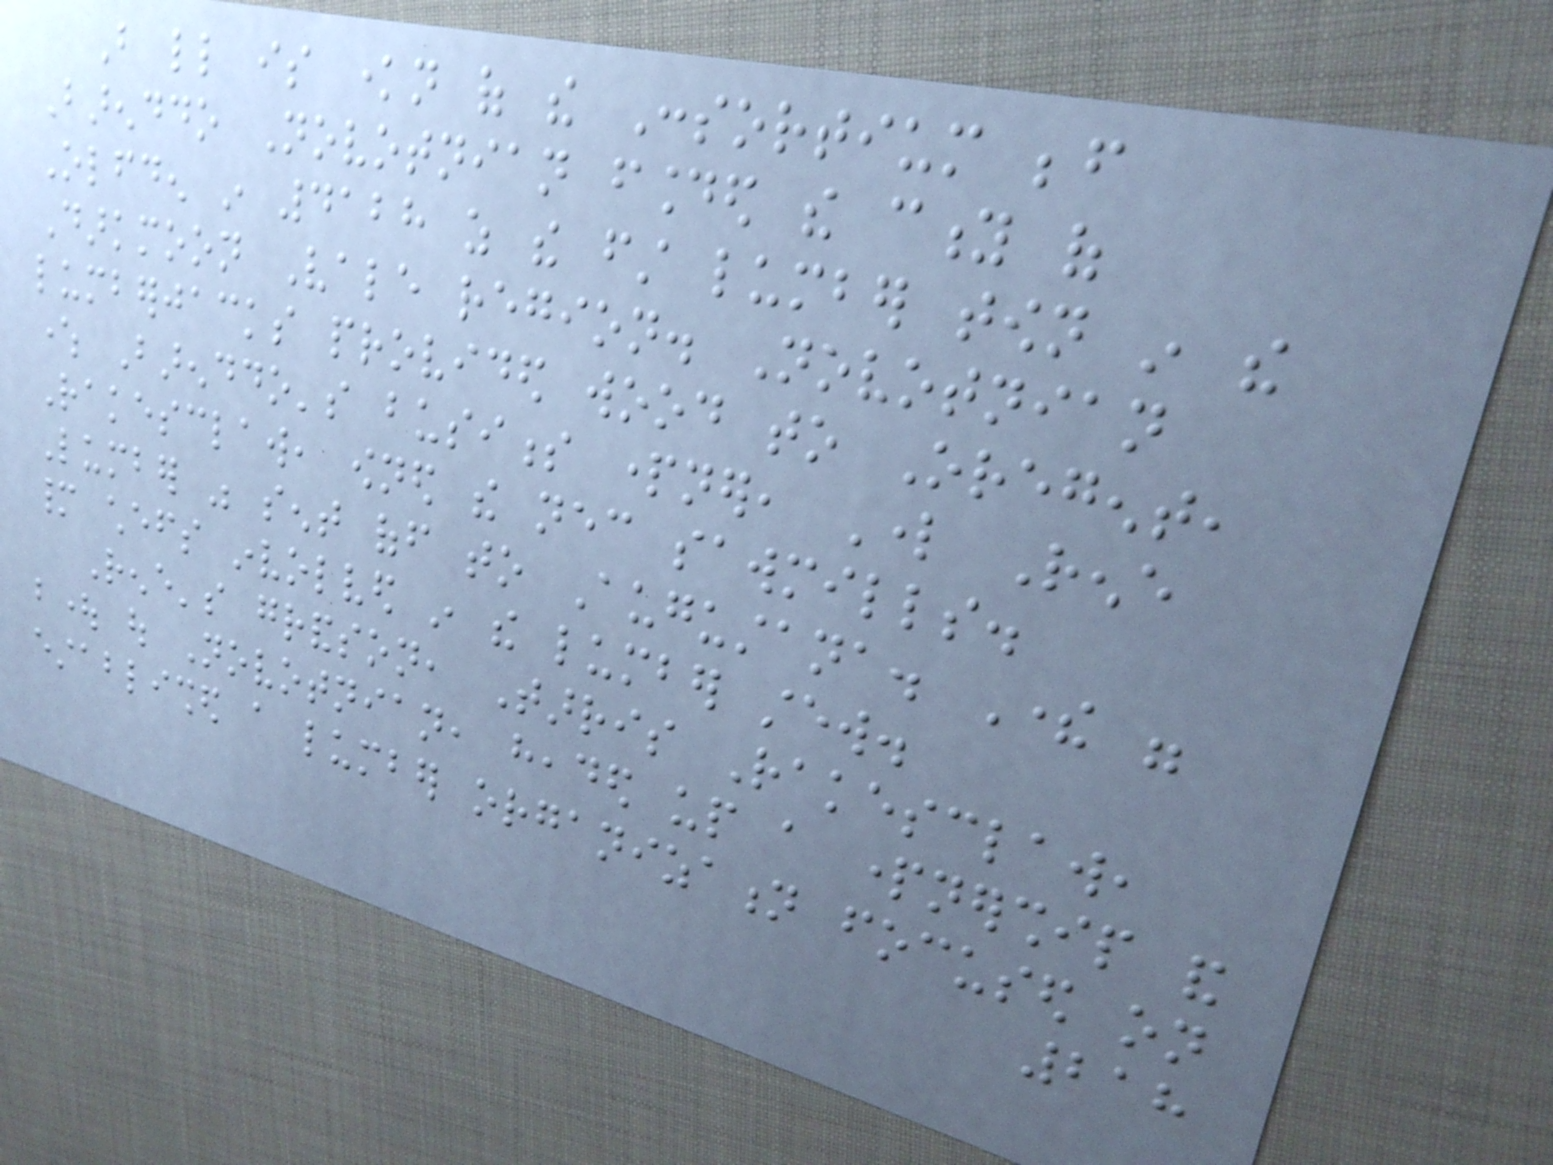But little is known of the Consortium before
Barenddo Novotnian founded the city of
Olfden in 4128 as the first lumber town in the
Darkmoon Vale region. Novotnian
lumberjacks provided wood to Oregent,
where Barenddo's business partner, Lord Rene
Rakesclaw, owned the necessary sawmills.
Lumber was sent off to Augustana. There were
many chefs involved in the lumber stew.
Rene's grandson, Tarris Rakesclaw,
bought out Novotnian, headed up a partnership and
established a lumber organization focused on
218
